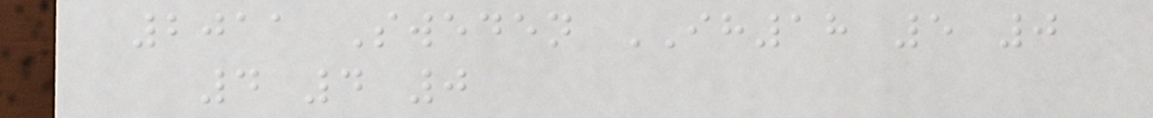2011 Sweden IH18 5 0
4 4 0
